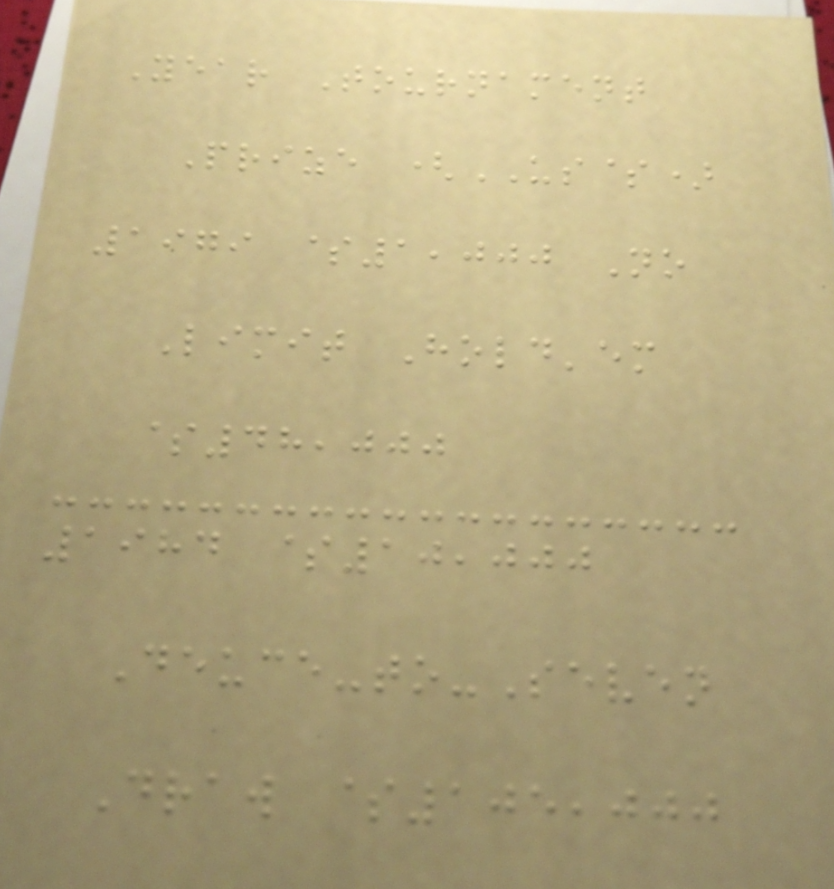Year Tournament
Prize (US$)
1979 $1,000 No
Limit Hold'em
$48,000
1984 $10,000
Deuce-to-Seven
Draw $105,000
